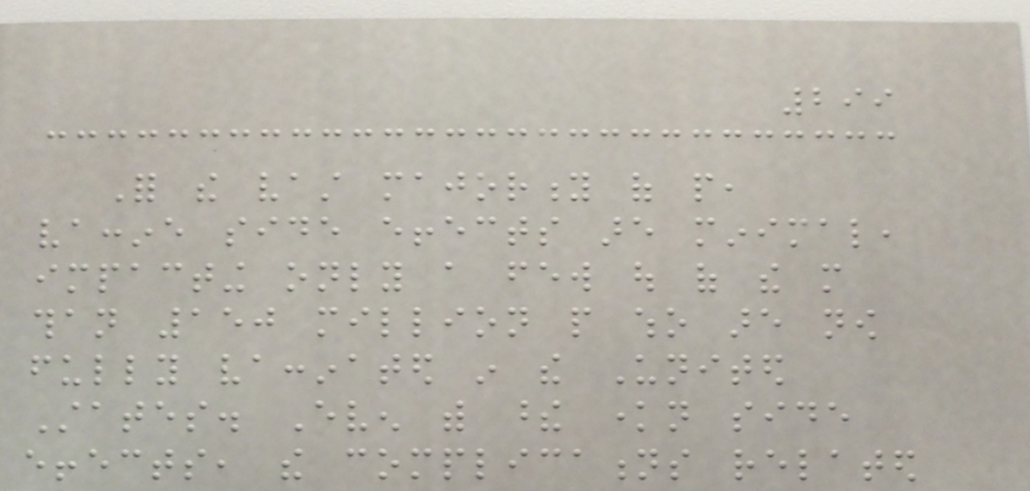299
For the vast majority of people,
vaccine side effects are minimal,
impacting only a few out of the more
than 150 million people who are now
fully vaccinated in the United
States. Even with these known side
effects, the complications related
